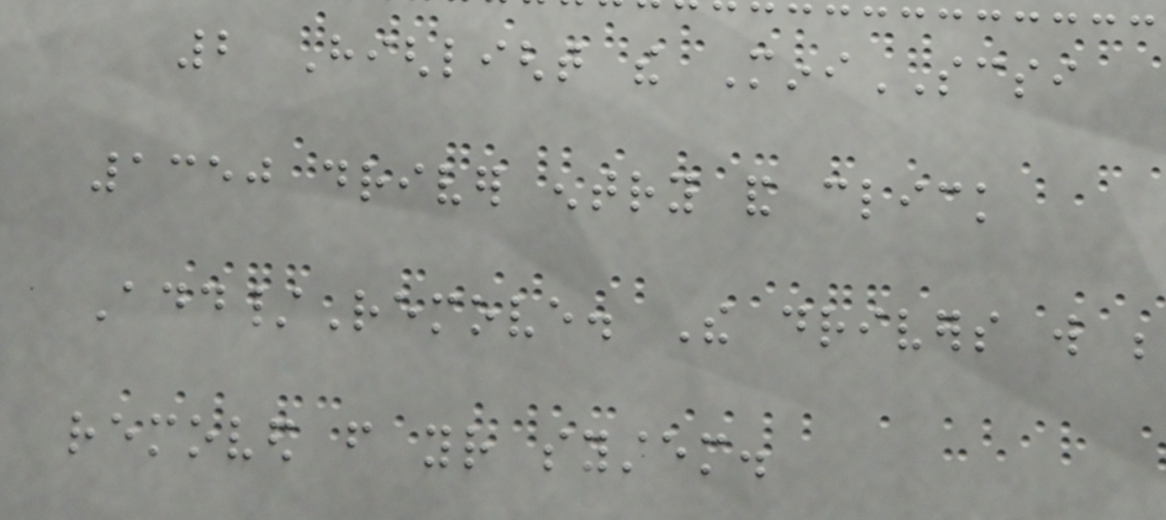2 Highlight the MiniSCSI
1350 driver entry and click
Add/Remove. The drivers will be
removed from your system.
